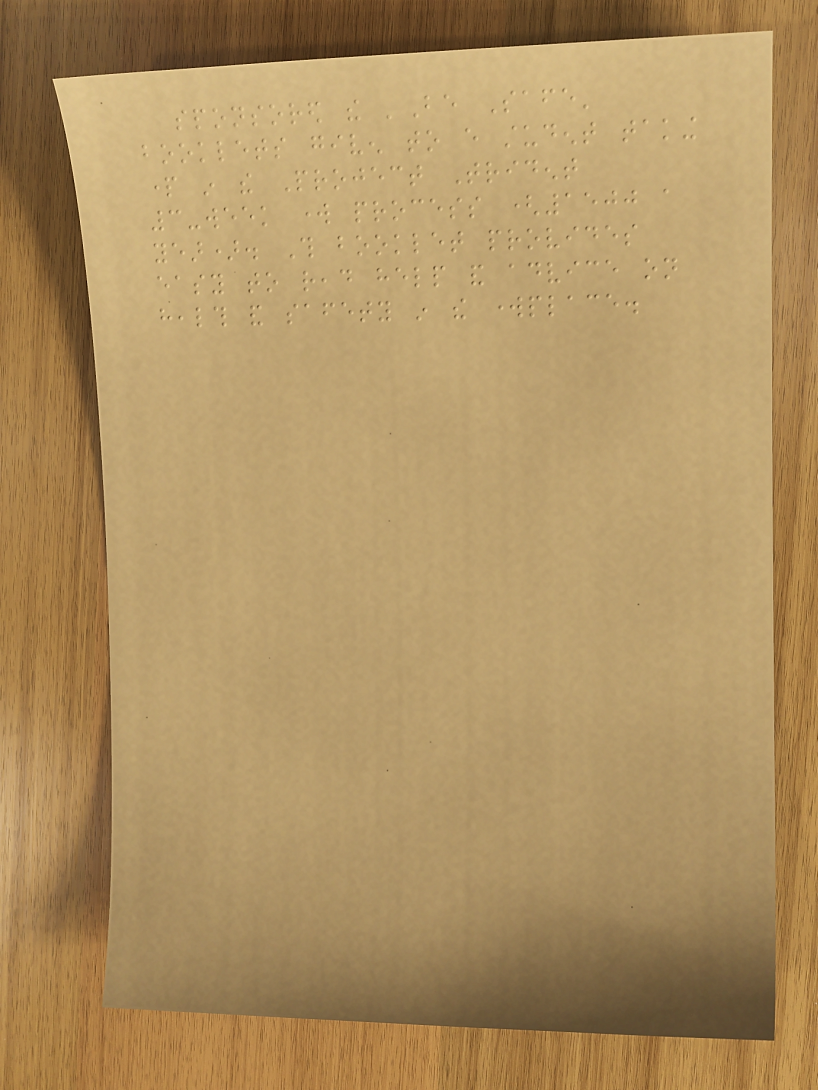sponsored the 'Be Safe'
booklets given to every student taking
part in the Project Trident
3-week work process (1500 a
year). This booklet provides
easy to read help and advice on
health and safety in the workplace.
